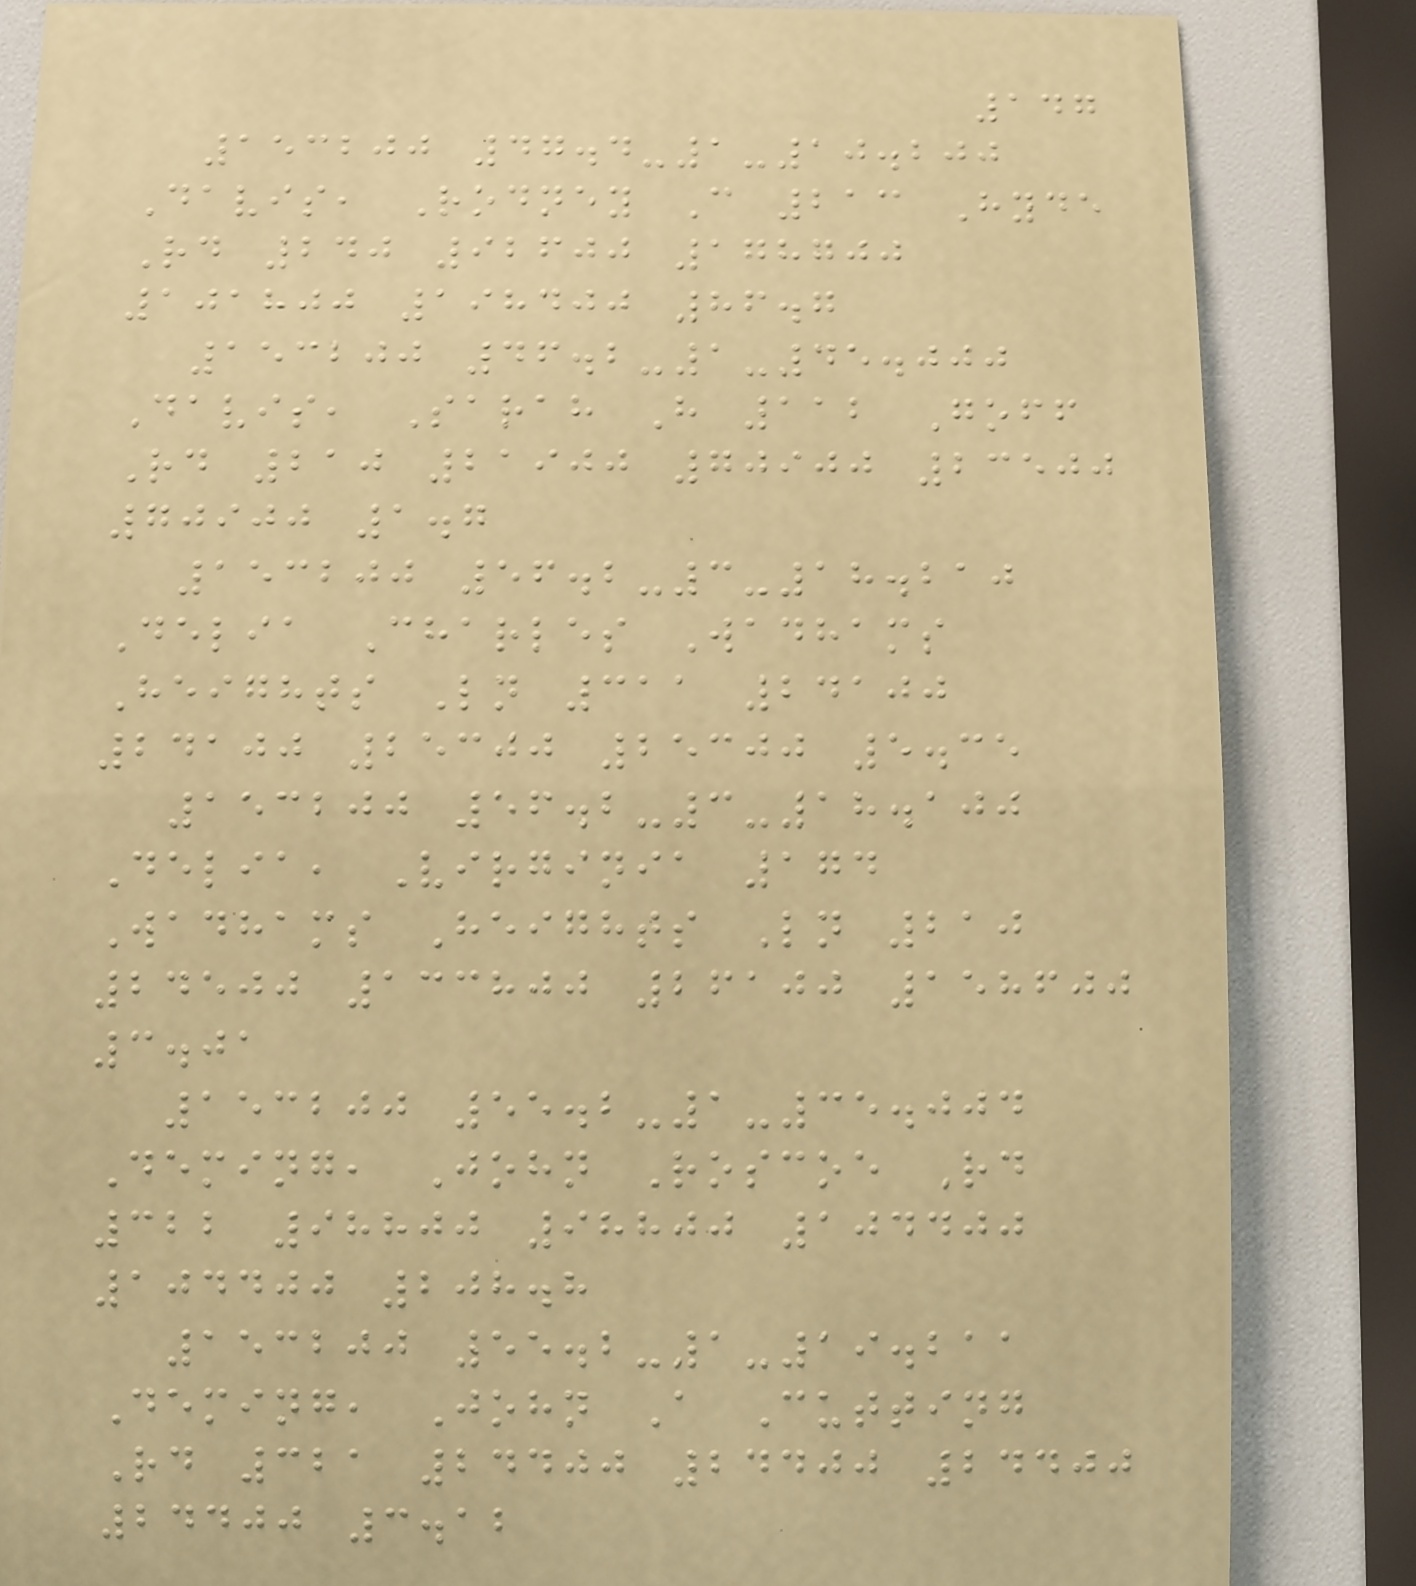147
153200 47.4-1-10.200
Davis, Rodney C 213 Hyde
Rd 240 92600 178700
101800 198400 86.7
153200 46.2-1-45.000
Davis, Sarah H 112 Goff
Rd 210 21900 70900 23500
70900 1.7
153200 56.2-3-18.210
Delia Charles Wadhams
Heights Ln 311 24100
24100 25300 25300 5.35
153200 56.2-3-18.100
Delia, Virginia 174
Wadhams Heights Ln 210
24500 133800 26100 158600
3.01
153200 55.2-1-35.004
Deming, John Roscoe Rd
322 98800 98800 104400
104400 208.8
153200 55.2-1-19.211
Deming, John A Cutting
Rd 321 24400 24400 24400
24400 3.12
